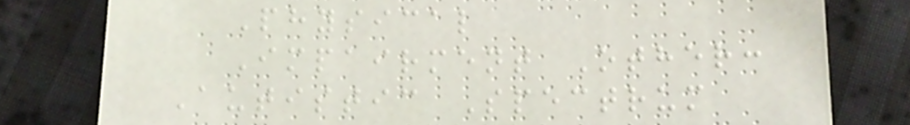Physical
Impairment Other:
Autistic Spectrum
